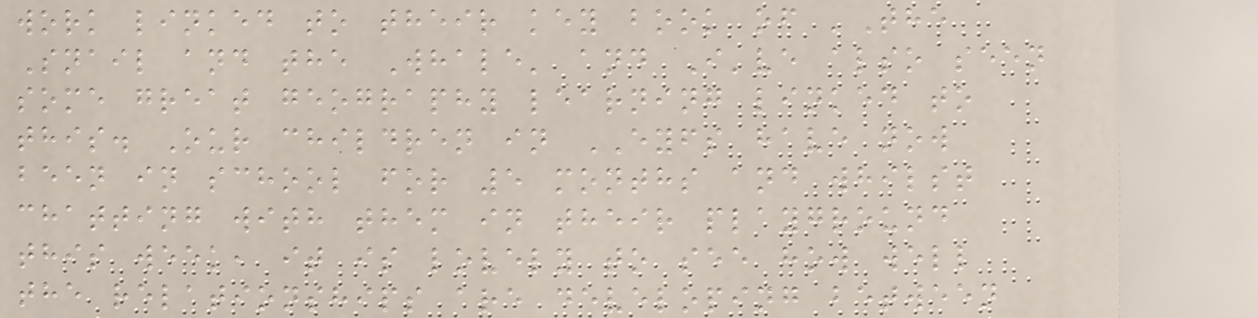work linked to their key book of 'The
Snail and the Whale' and I've also seen
some great geography learning linked to
this. Our children in EYFS have now
been in school for 5 months and whilst
chatting with them in their playground
this week, it is lovely to see how well
the relationships are developing between
